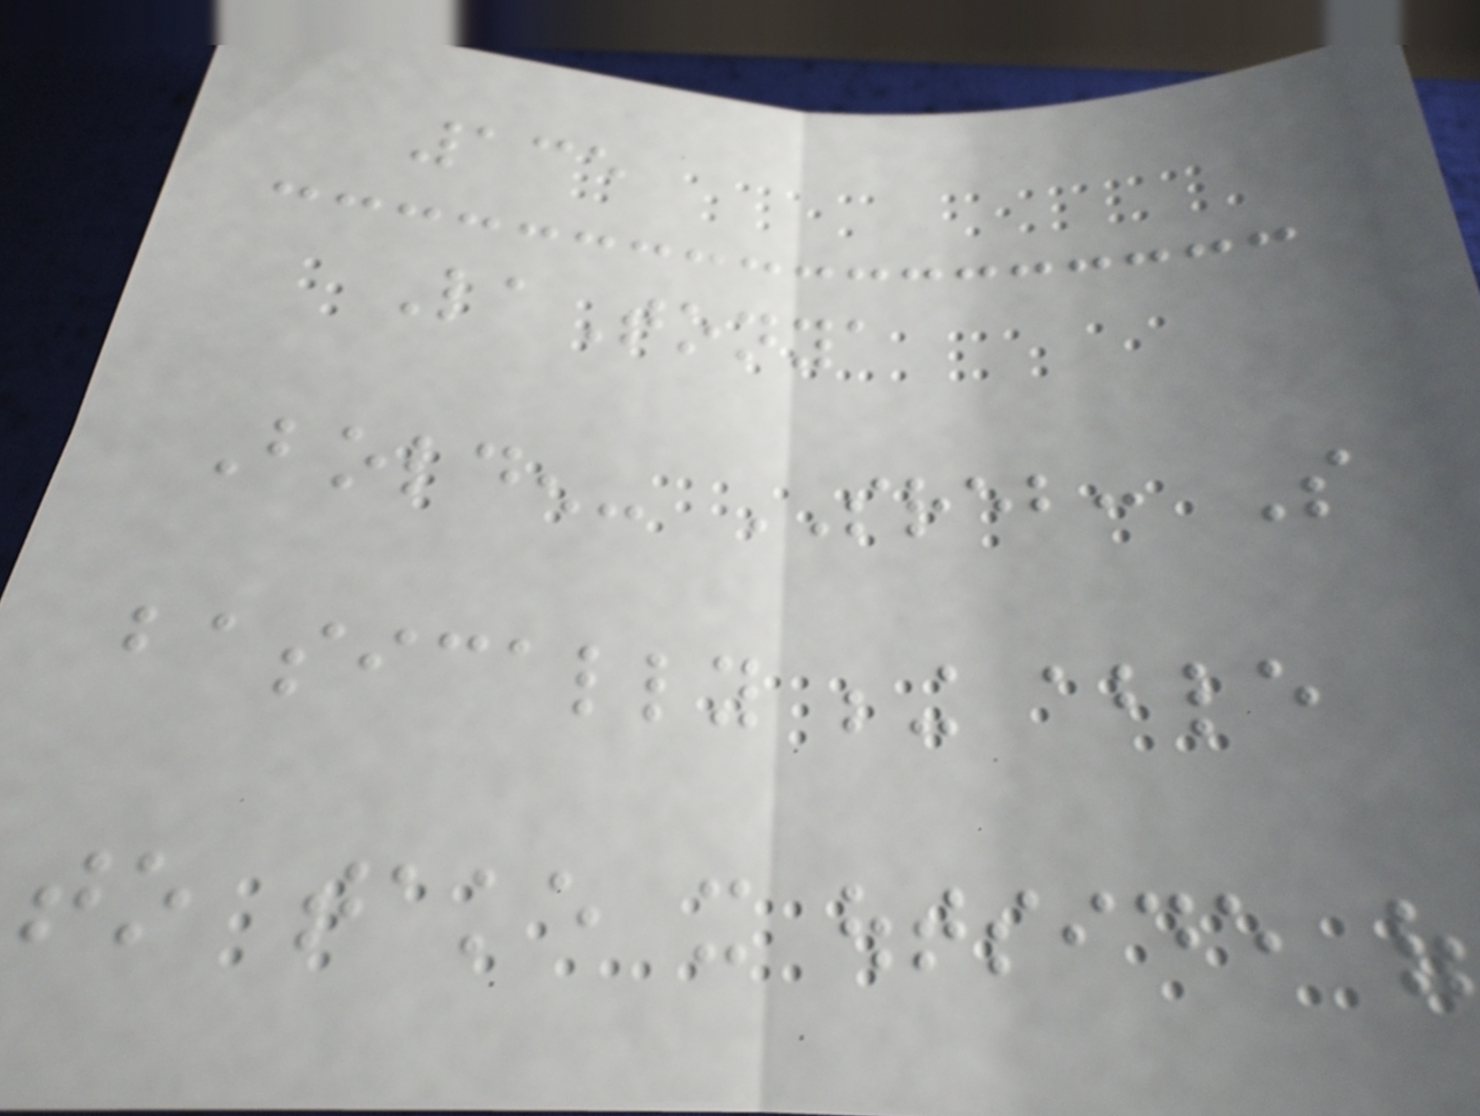135
LaTonya
Bolden- SREB: So
basically being able
to take it outside of
